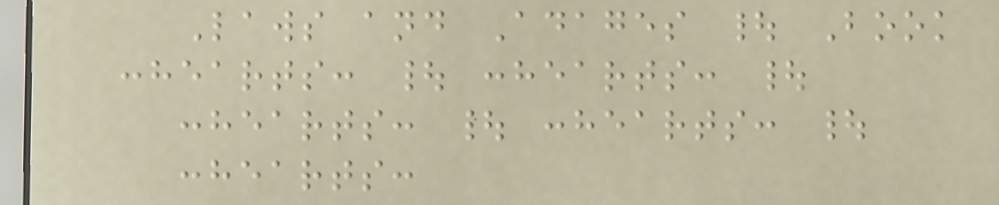Laws and Adages | Book
:hearts: | :hearts: |
:hearts: | :hearts: |
:hearts:
